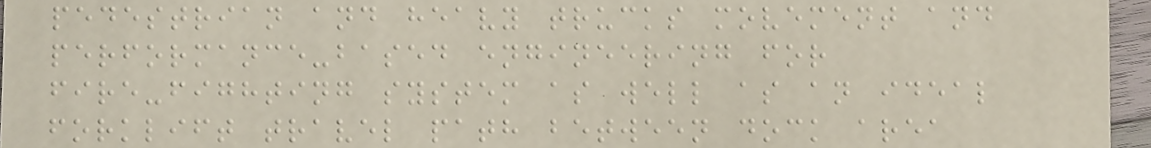pedestrian and heavy trucks movement and
performance-based engineering for
fire-fighting system as well as an ideal
forklift travel path between dock area
